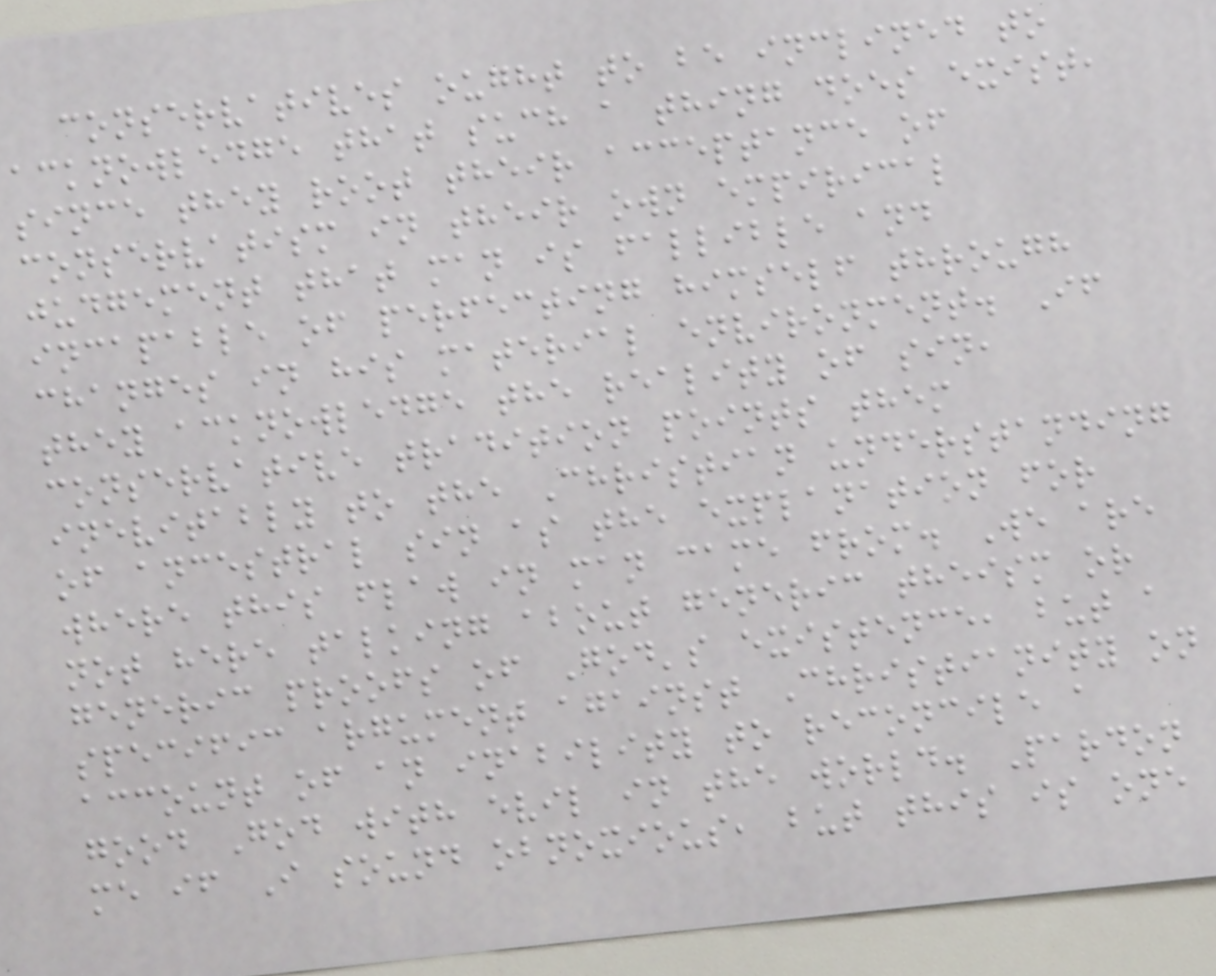conservatives ought to be inclined to
acknowledge that such a thing does exist,
since they root their acceptance of
conservatism in their own empirical
judgement that man is fallible and
incapable of perfecting himself through
changes in his material environment. If
they acknowledge the reality of sin,
conservative tradition points them
inevitably to the Christian understanding
of ancestral sin as the explanation for
where this flaw in man came from. We are
not here talking about generic theism or
generic proofs of God's existence, but a
specific argument against Christianity on
account of an inability to reconcile a
good God with evil in the world. Pardon
me if I sound obnoxious, but this is one
